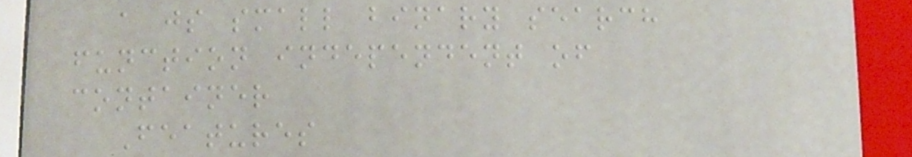a js small binary search
function independent of
container
Features
